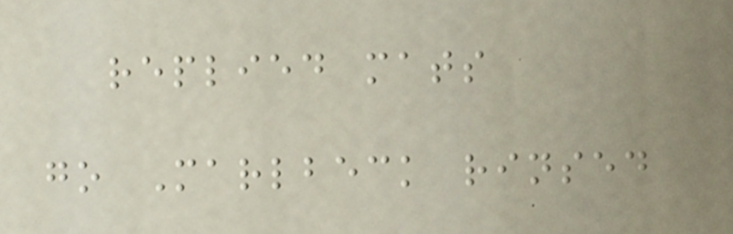replied mats
go Marlbeck rinsed
